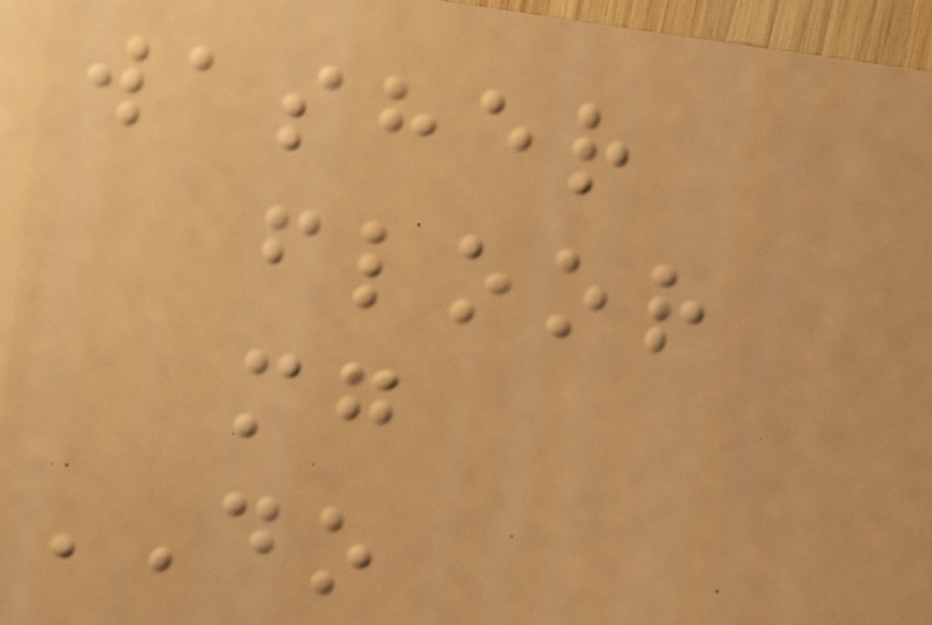washer
floor
mg
DO
